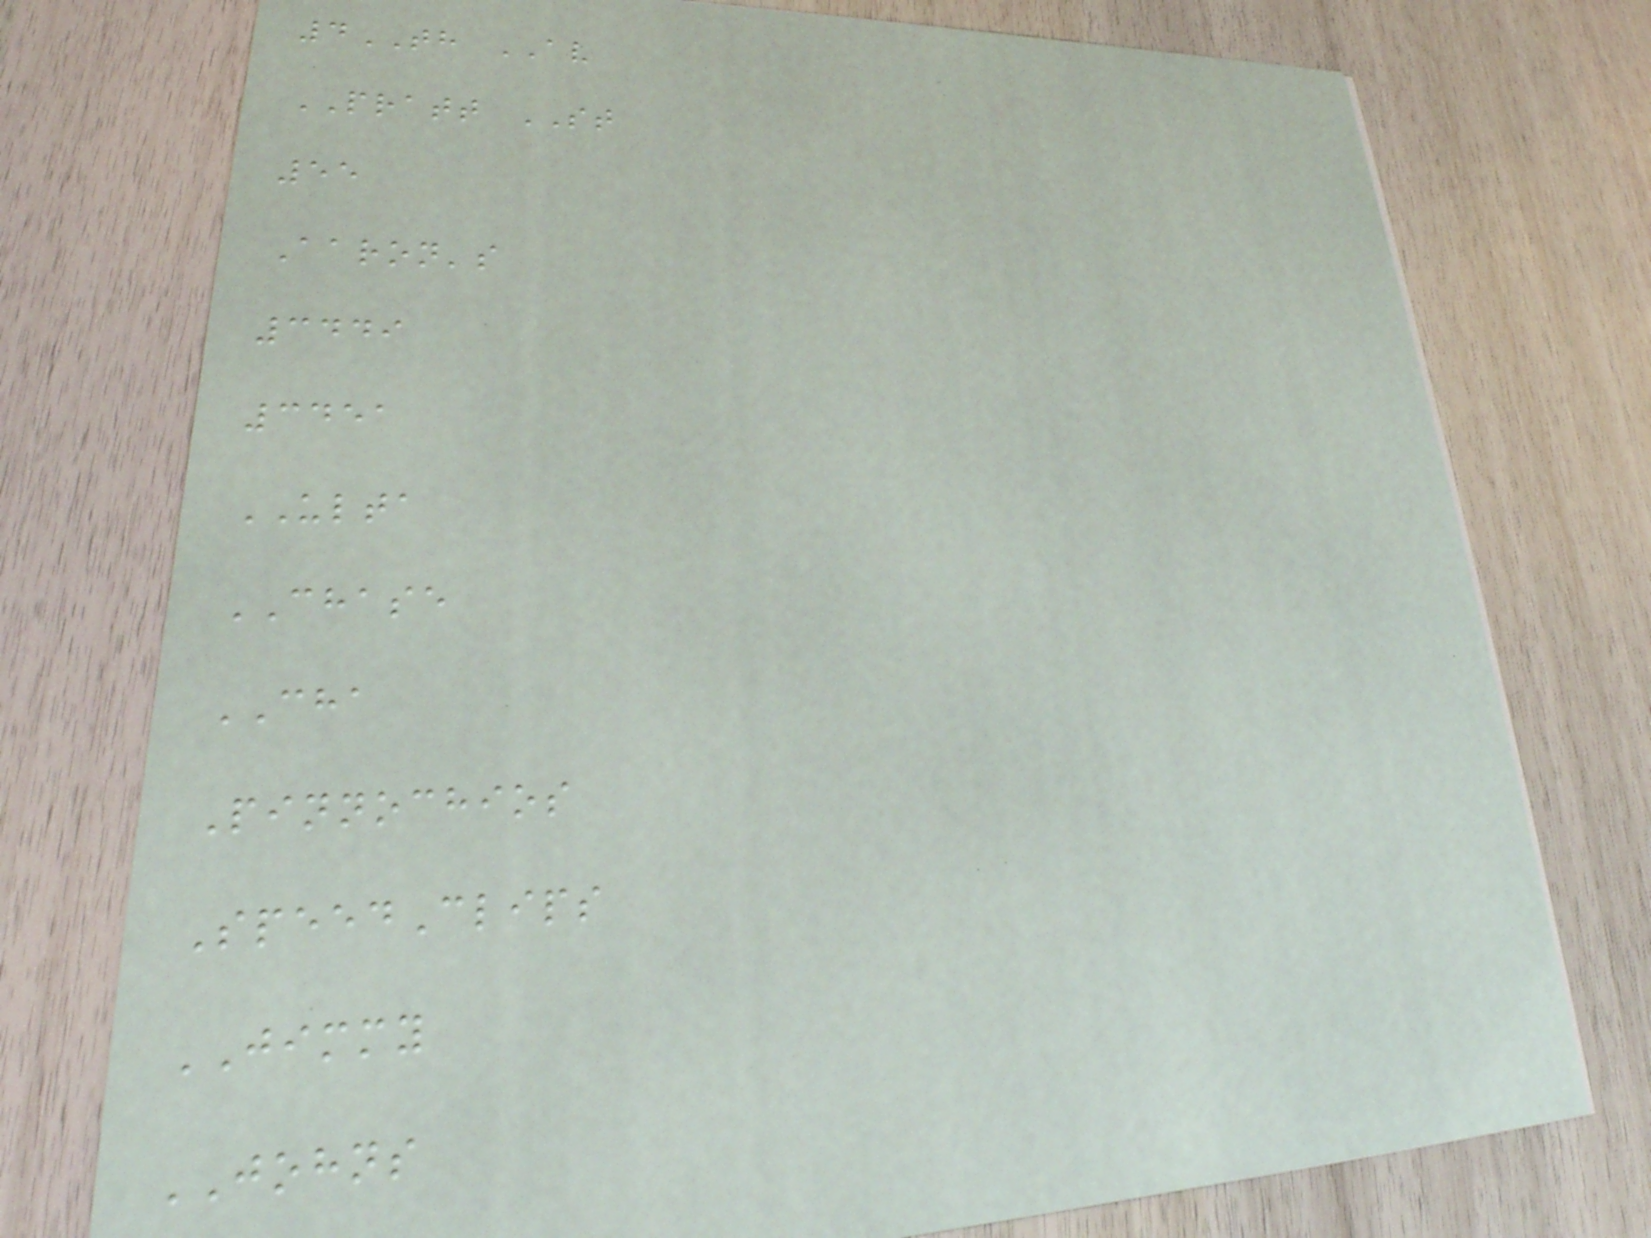4TH AV
PRATT ST
55
Aaron's
3449
3451
ULTA
CHASE
CHA
Pinnochios
SpeedClips
JIMMY
JOHNS
